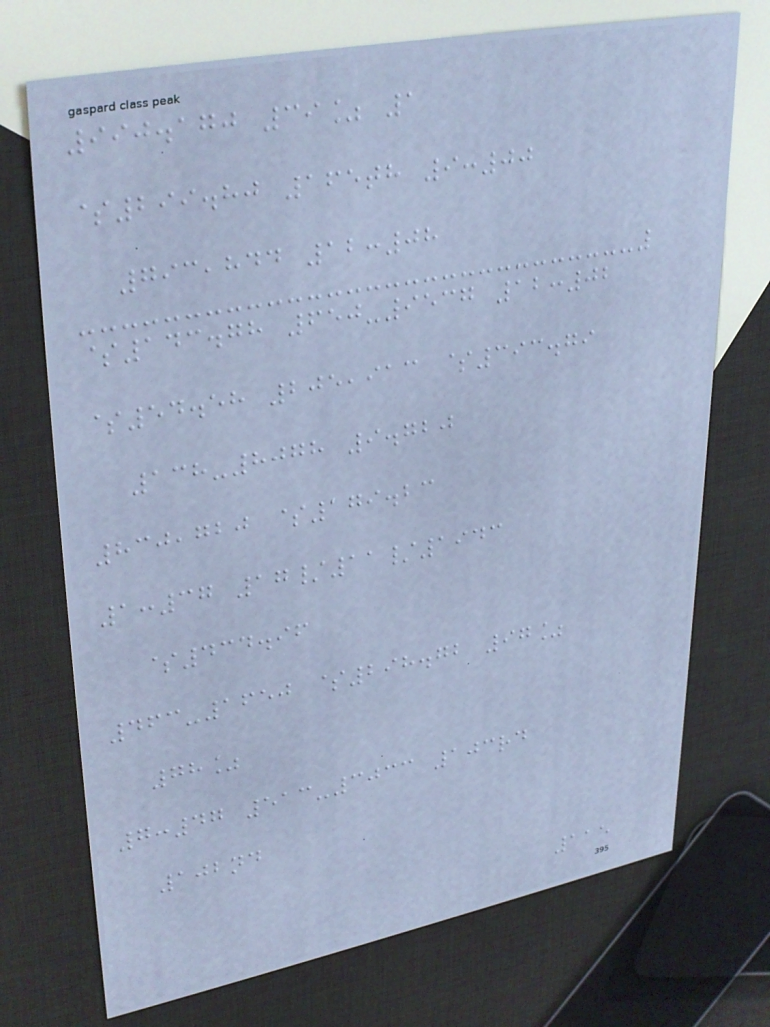990.170 39% 1
$299.80 165th 9:00
793,844 12:08
$143.78 650-9537 12:02
$54.58 205,913 $393.79
138-8078 9.720
830,720 $179.23
1:37 17/11/1943
$434.96
463-1650 $298.72 97%
78%
7:47 513-3033 103rd
102nd
115
